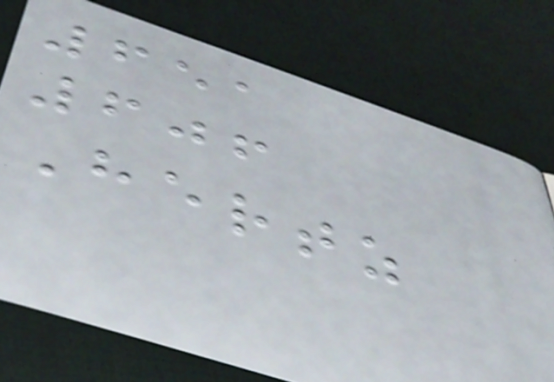651
606
Hertz
